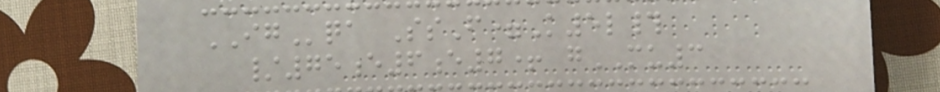IGqa SsF=K5l#
/75e6e7+ gMU3
